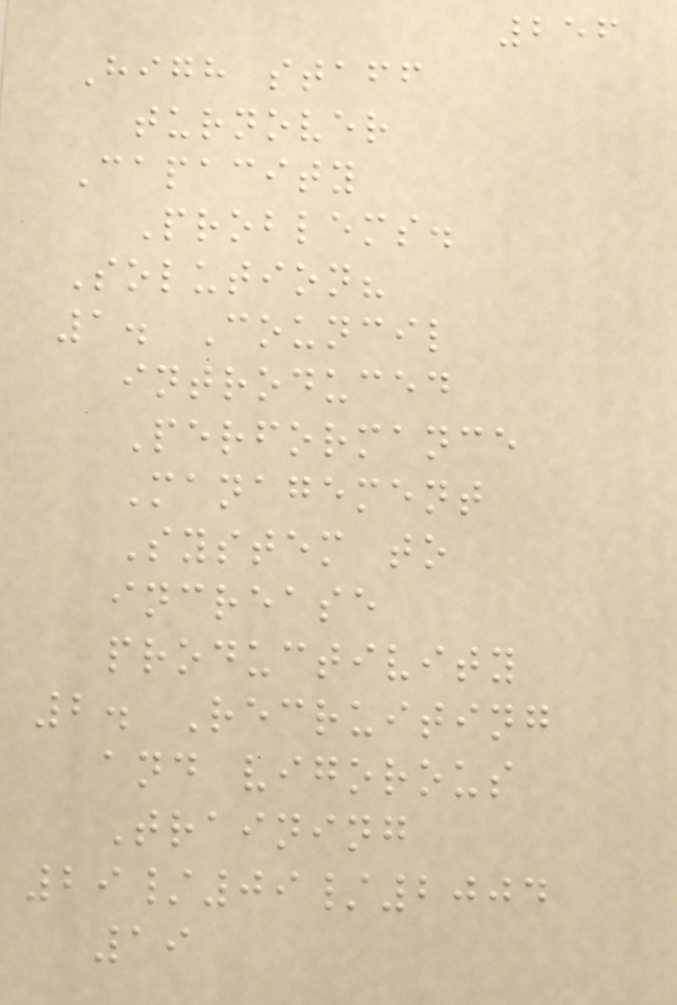256
High staff
turnover
Capacity
Problems.
Solution?
1. Council
introduced
Performance
Management
System to
increase
productivity
2. Recruiting
and vigorous
Training
29/09/2004
19
